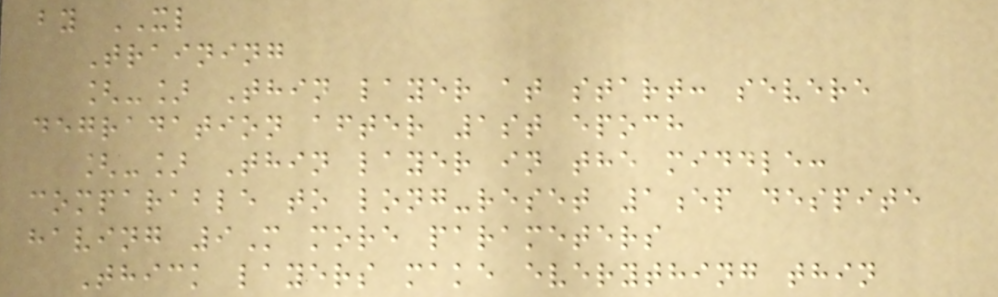by XL
Training
[-] Thin layer at start: severe
degradation after 1st epoch
[-] Thin layer in the middle:
comparable to long-reset 1ep despite
having 9M more parameters
Thick layers make everything thin
